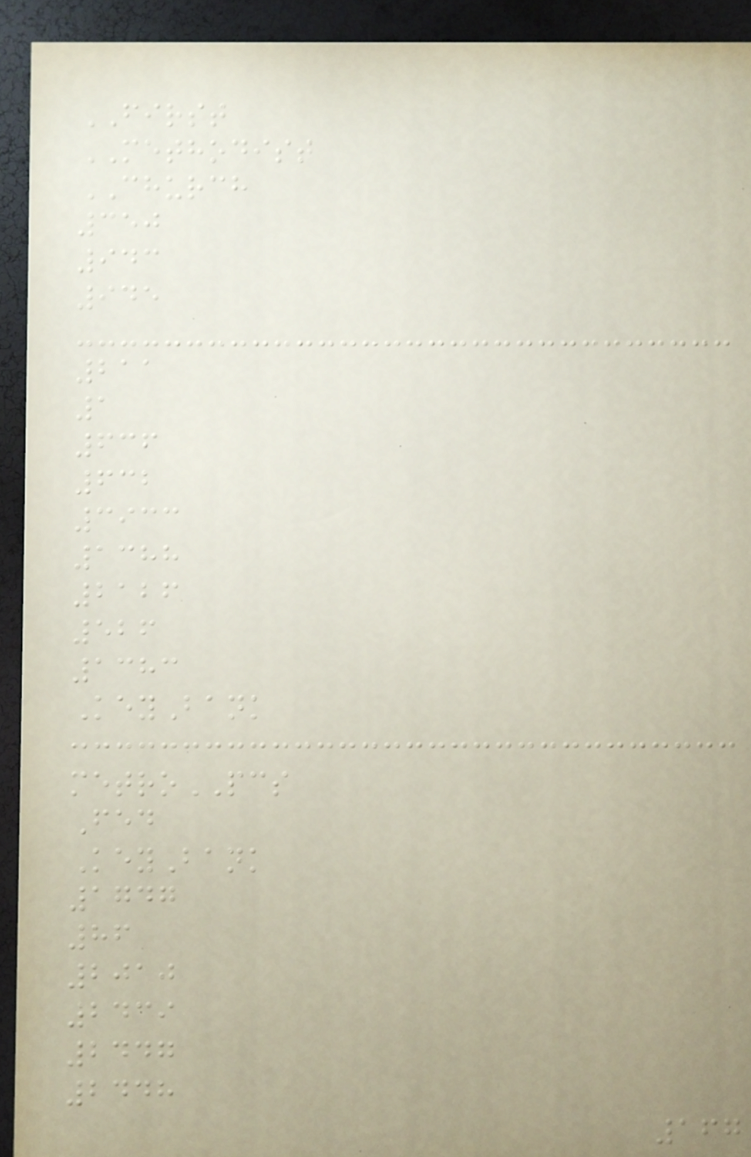FIRST
METHODIST
CHURCH
350
943
945
211
1
636
632
3933
1388
2126
526
1383
KeyBank
metroPCS
Fed
KeyBank
1747
86
2010
2439
2447
2448
167
